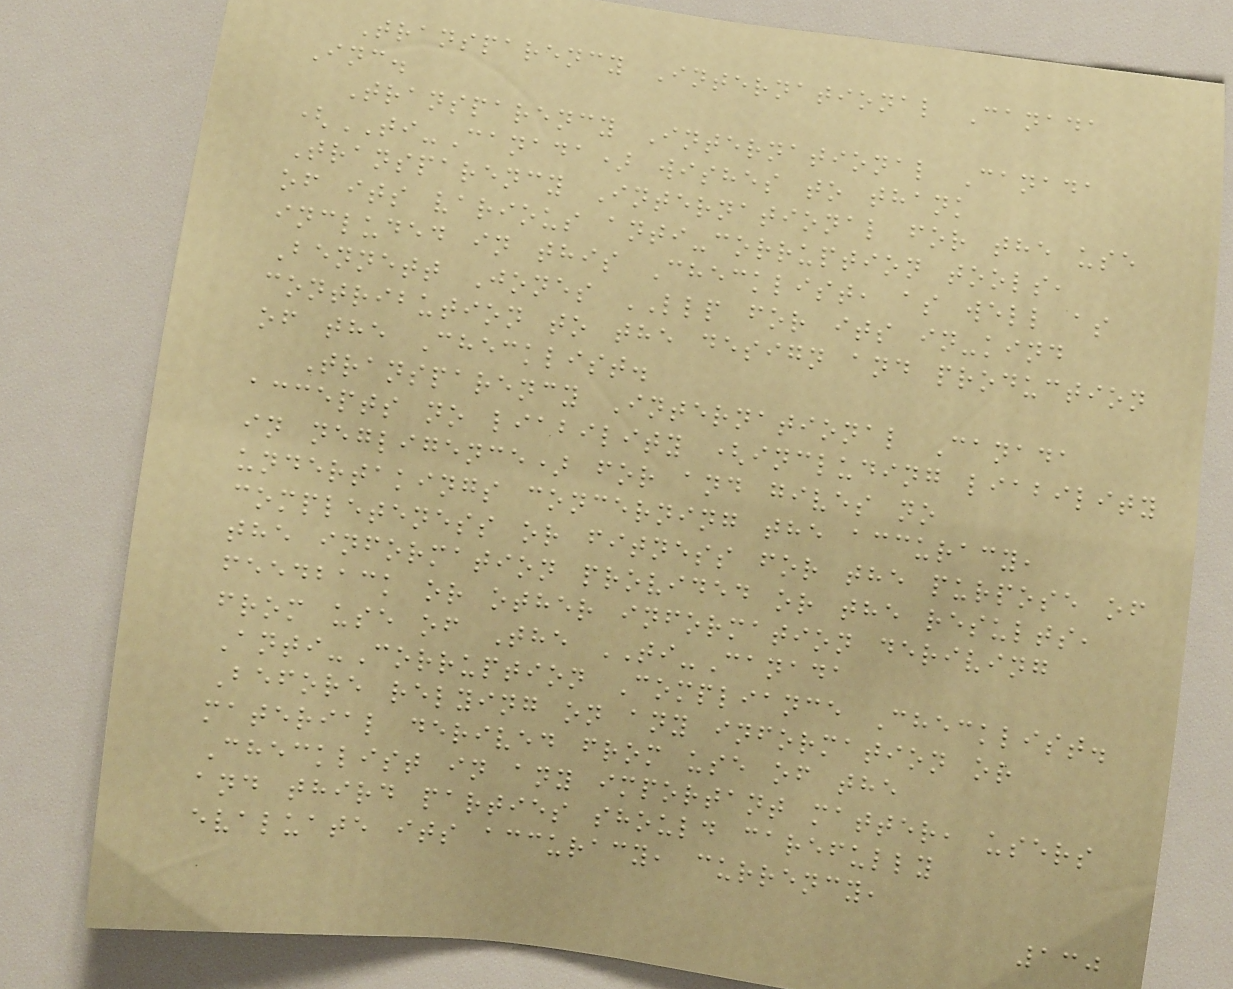Transparency International Canada
Inc.
Transparency International Canada
(TI-Canada) wishes to thank
Transparency International for the use
of its various anti-corruption tools,
included in this Checklist, as well as
Bennett Jones LLP for its in-kind
contribution to the design and production
of the Checklist.
Transparency International Canada
accepts no liability (including liability
in negligence) for and gives no
undertakings concerning the accuracy,
completeness or fitness for the purpose of
the information provided or the results,
feedback or other information deriving
from use of The TI-Canada
Anti-Corruption Compliance Checklist.
Before relying on any information or
material derived from use of the
Checklist in any important matter, users
and third parties should carefully
evaluate its accuracy, currency,
130
